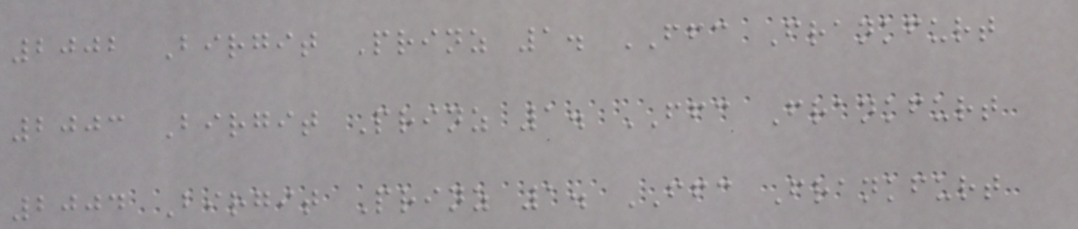2002 Birgit Prinz 1. FFC Frankfurt
2003 Birgit Prinz 1. FFC Frankfurt
2004 Birgit Prinz 1. FFC Frankfurt
